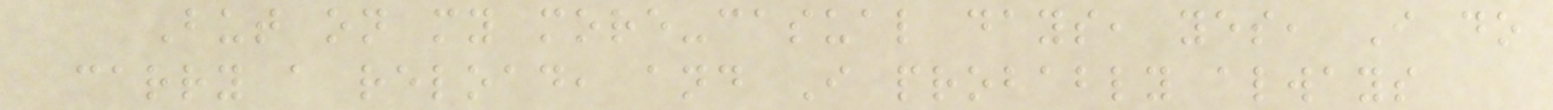But on my more-casual days, yes, I do
carry a reload, and I probably always
